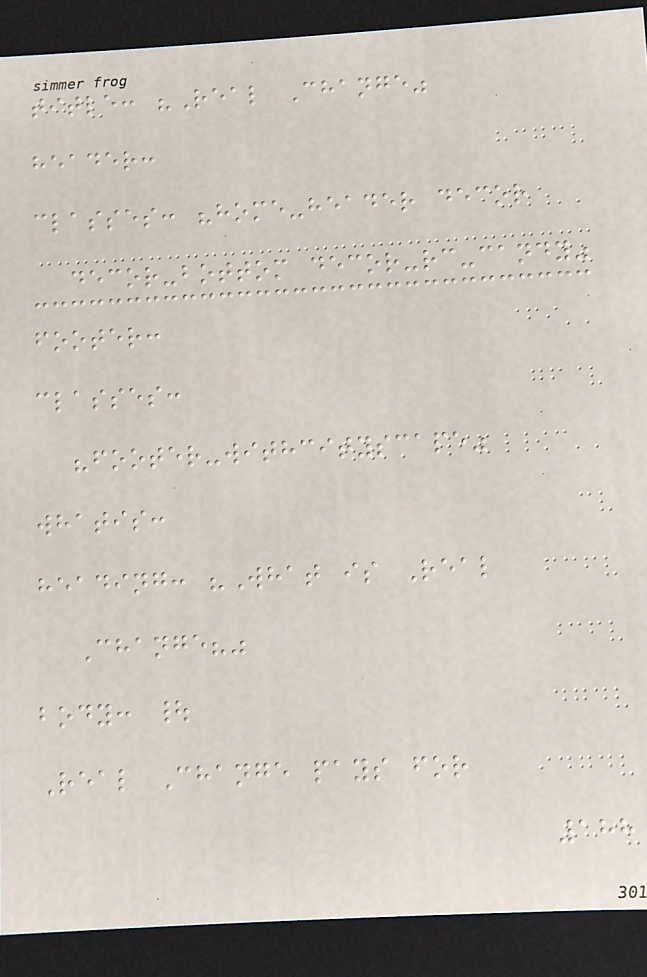title: "Real Change"
header:
classes: "home-header decor
decor-bottom decor-rc-candy"
footer:
classes:
"footer-withcityscape"
whatis:
heading: "What is Real
Change?"
body: |
Real Change pays for
188
